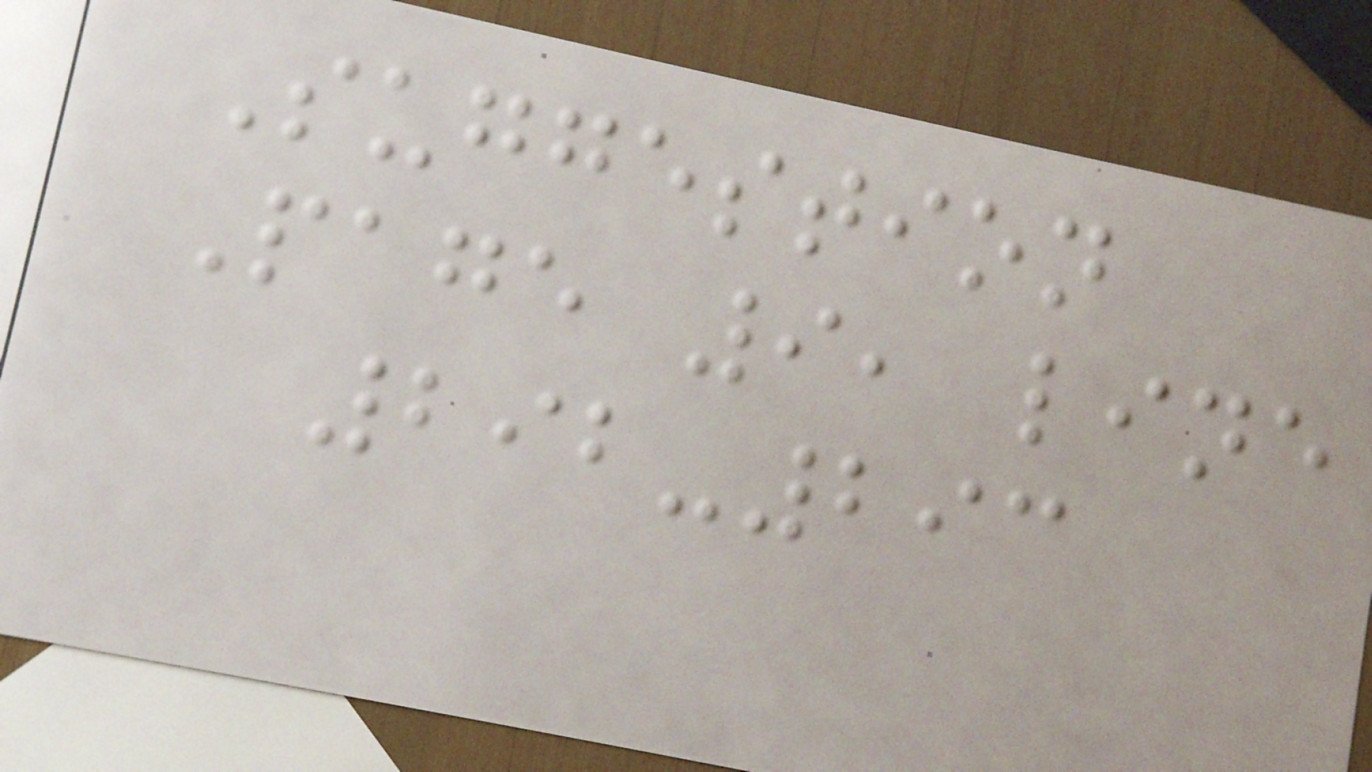Suggestion
Page 9, line
292-293
